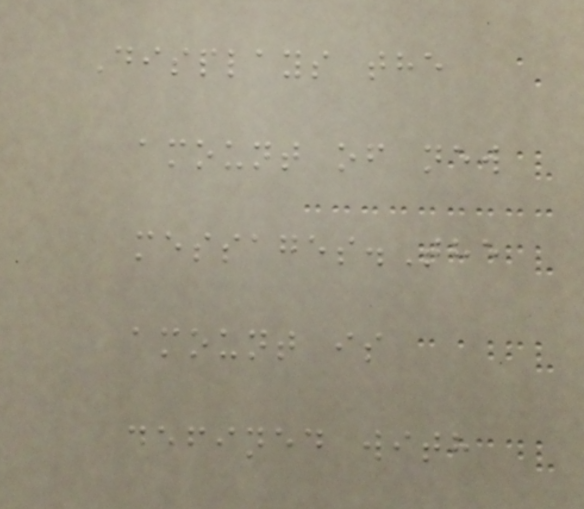Displays the
amount of new
messages.The
amount is
defined with
